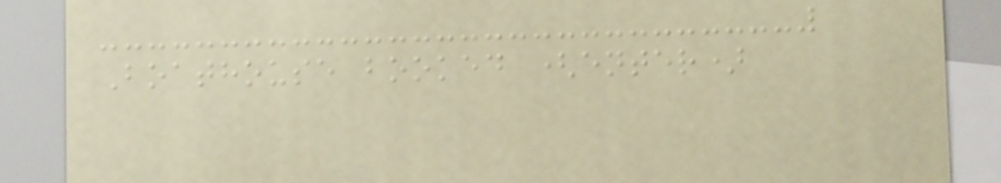Boathouse booked (enter)
